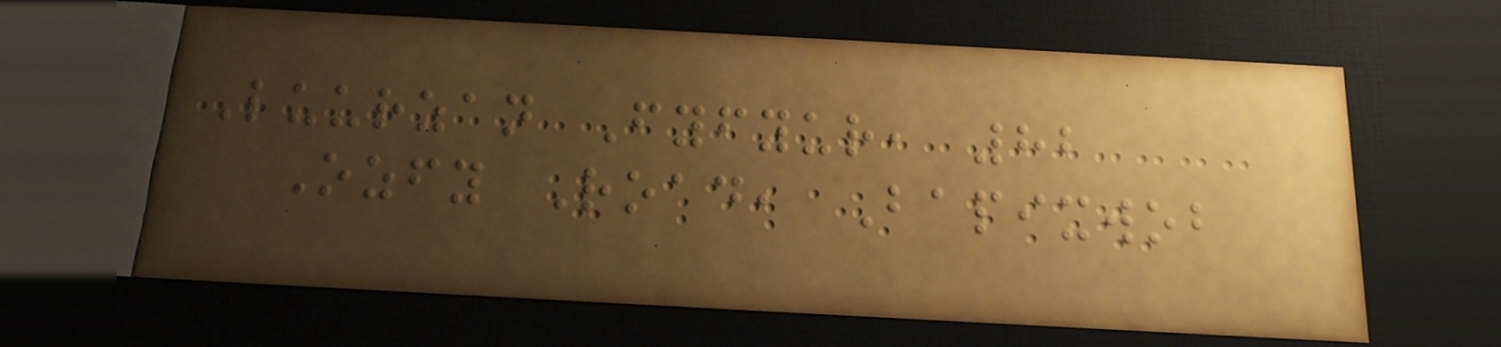Luurzan Fyfyur, 82
Ozfy Road, Bapixwob
